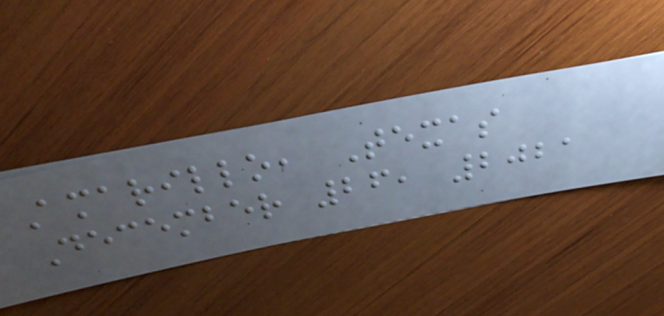Amarillo, Texas
December 26, 2021
